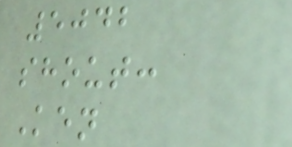5042
shout:
Ken
